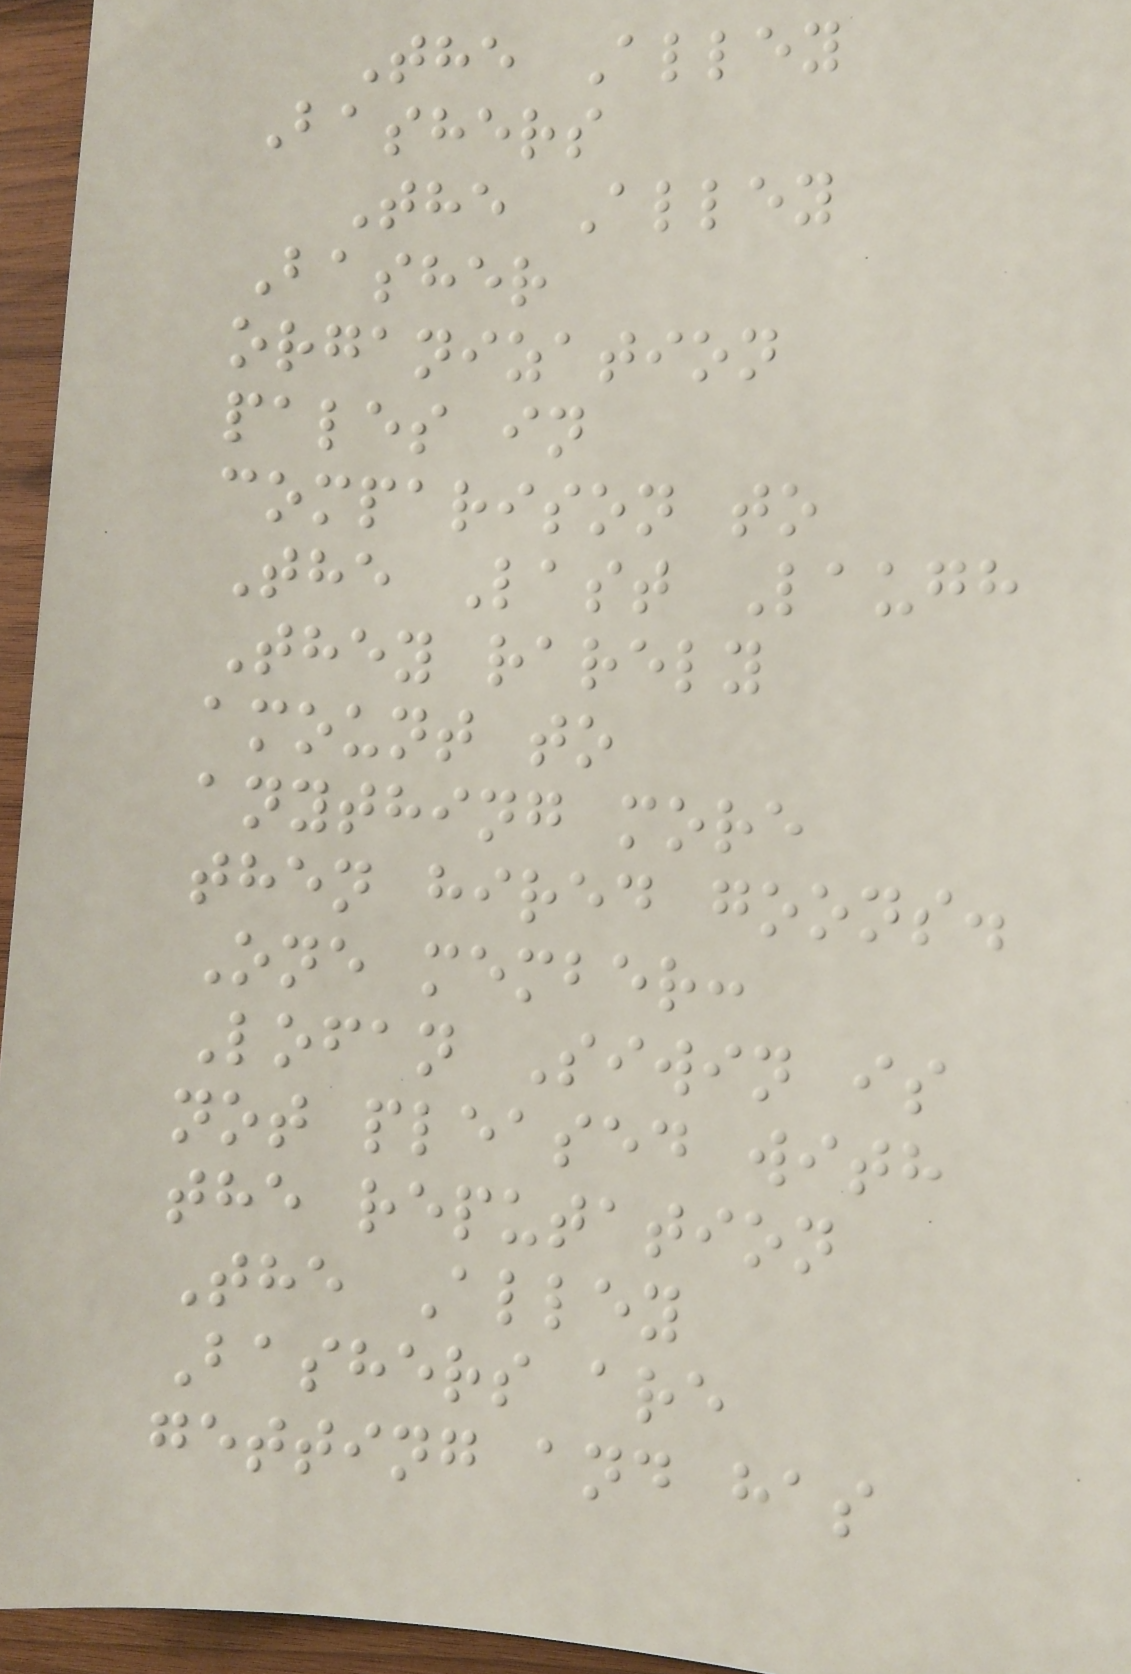The Alley
Bashers
The Alley
Basher
organization
pales in
comparison to
The Last Laugh
They rarely
amount to
anything more
then hired goons.
One member:
Lofan Siwin is
not pleased with
the reputation
The Alley
Bashers are
getting and has
